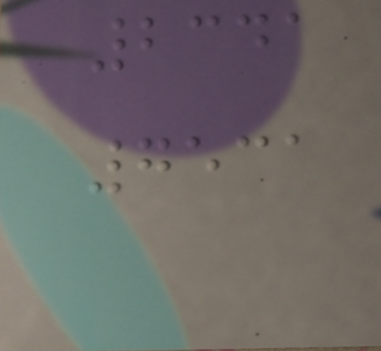2341
7531
